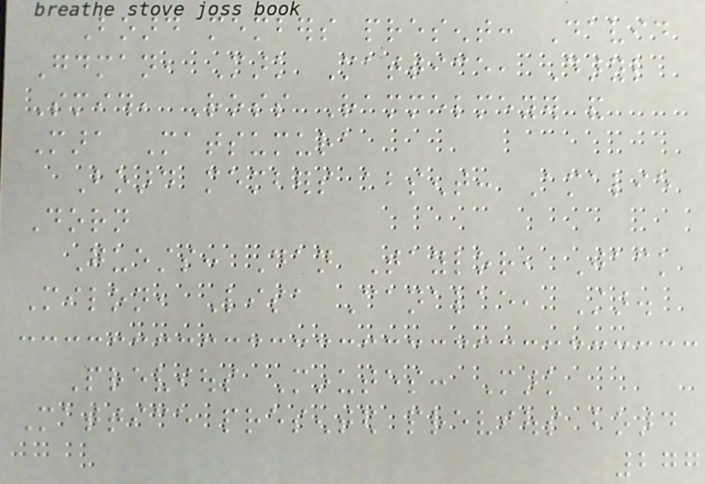Board members present: David
Goodman, Mark Mattice, Daryl
Smith, Ross Rammelmeyer and
Mara Matsumura
Board members absent: Amalie
Dorn
Guests: Dan Taylor, Jack
Milon, Lisa Canalae, Star.
Previous Minutes: Mark
Mattice presented previous board
277
